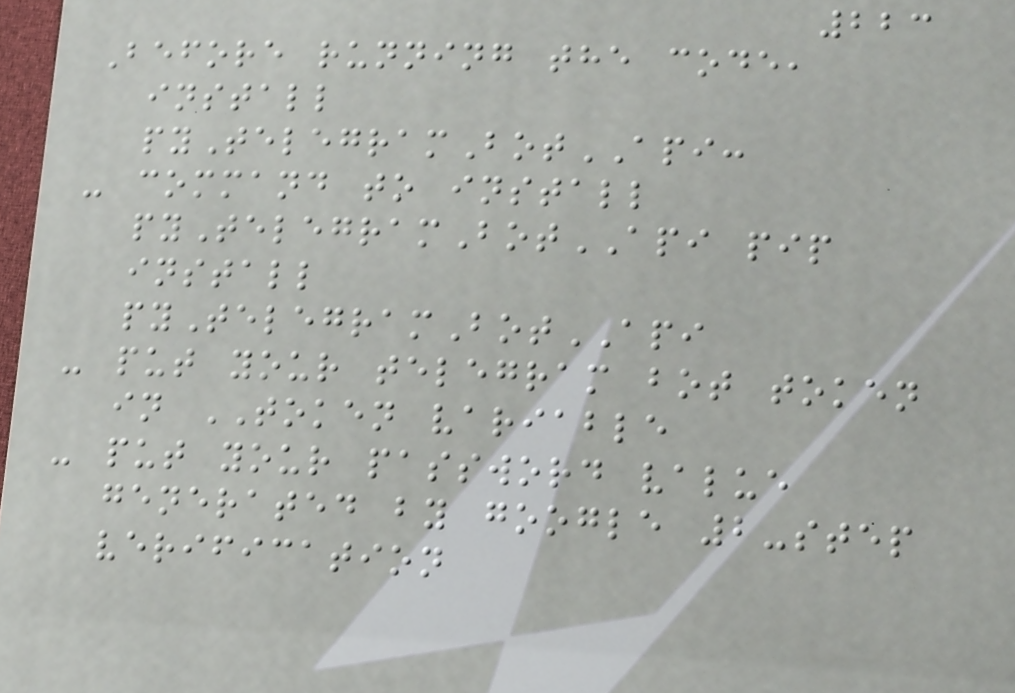223
Before running the code,
install
pyTelegramBotAPI:
- command to install
pyTelegramBotAPI pip
install
pyTelegramBotAPI
- put your telegram bot token
in TOKEN variable
- put your password value
generated by google 2-step
verification
